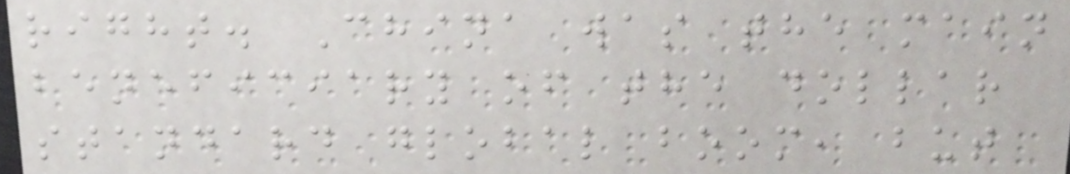right. China was the main
beneficiary of the dollar
standard global boom, but
